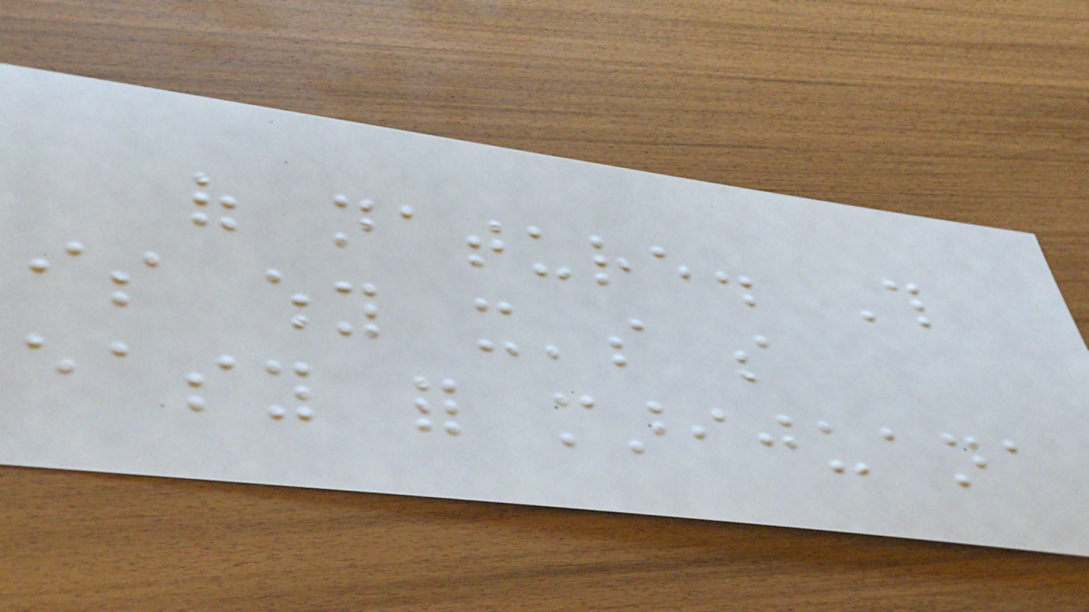of nature. This
is why it's so
easy for marijuana
